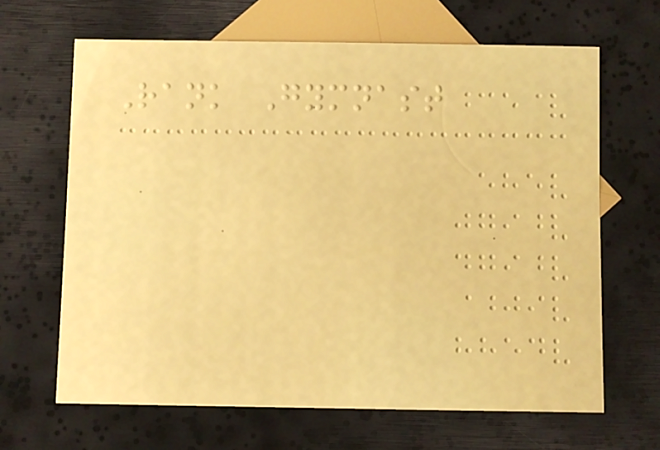Rank Gymnast
